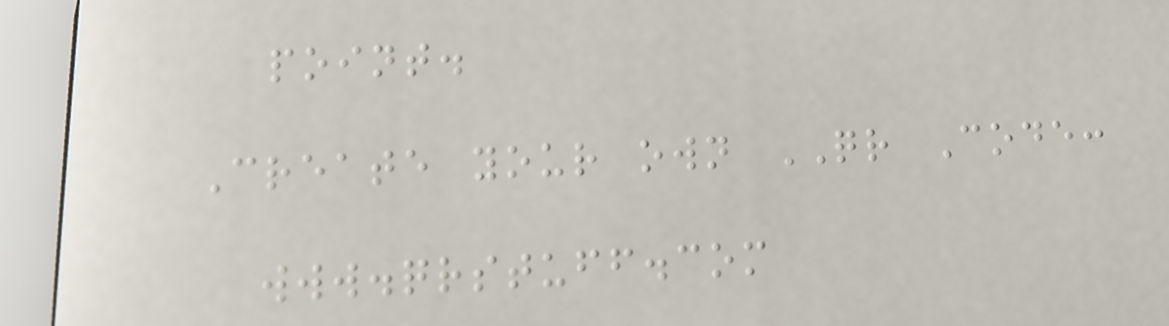point.
Create your own QR Code:
www.qrstuff.com
